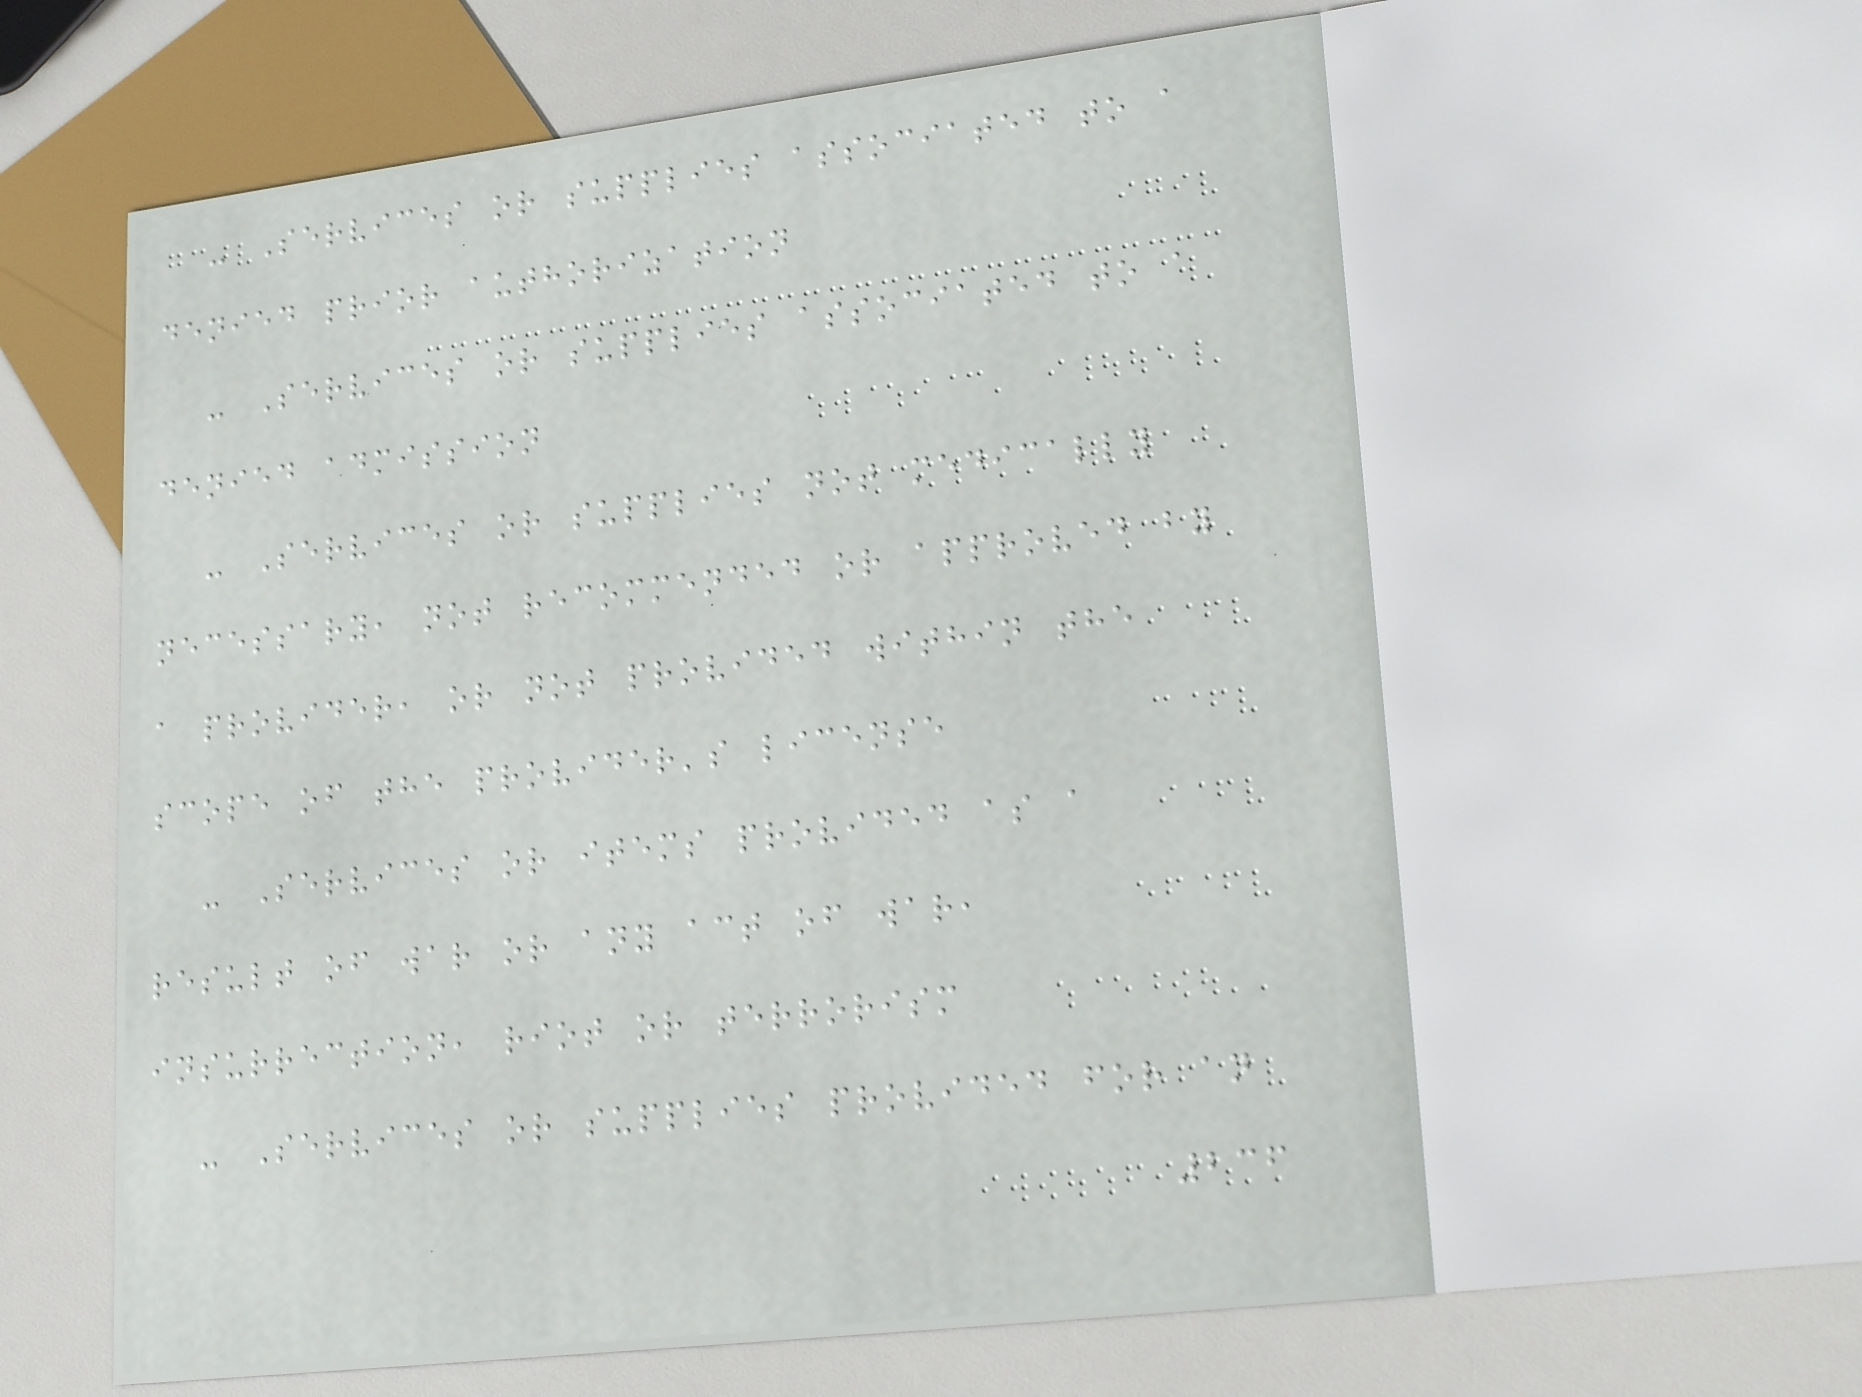- Services or supplies associated to a
denied prior authorization
- Services or supplies associated to a
denied admission
- Services or supplies not medically
necessary, not recommended or approved by
a provider, or not provided within the
scope of the provider's license
- Services or items provided as a
result of war or any act of war,
insurrection, riot or terrorism
- Services or supplies provided for an
236
